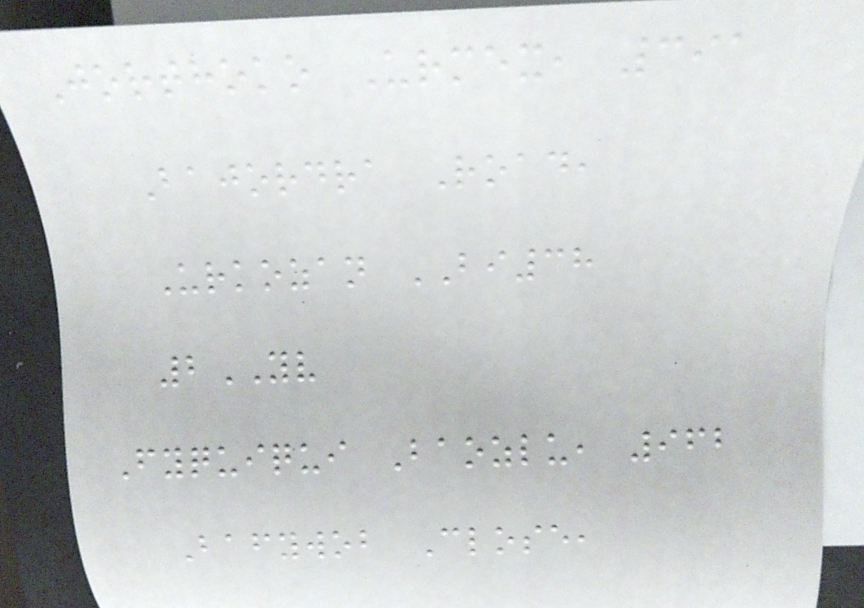Jorthoko Urmex, 391
Bajordra Road,
Urkozan BI38
2YV
Fyquiqui Baozlu, 962
Bafywob Close,
